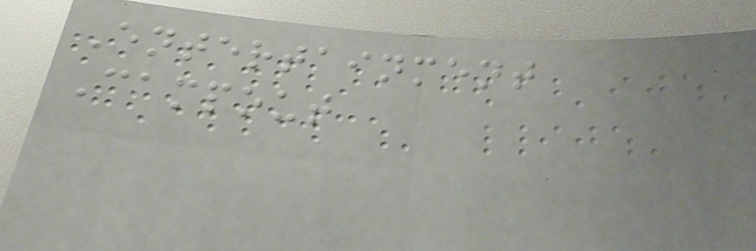Entertainment
Campout
